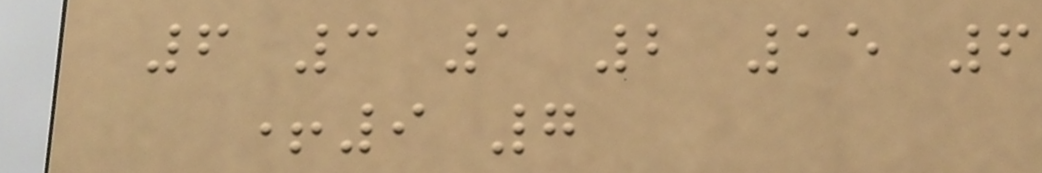6 3 1 2 15 6
+9 7
